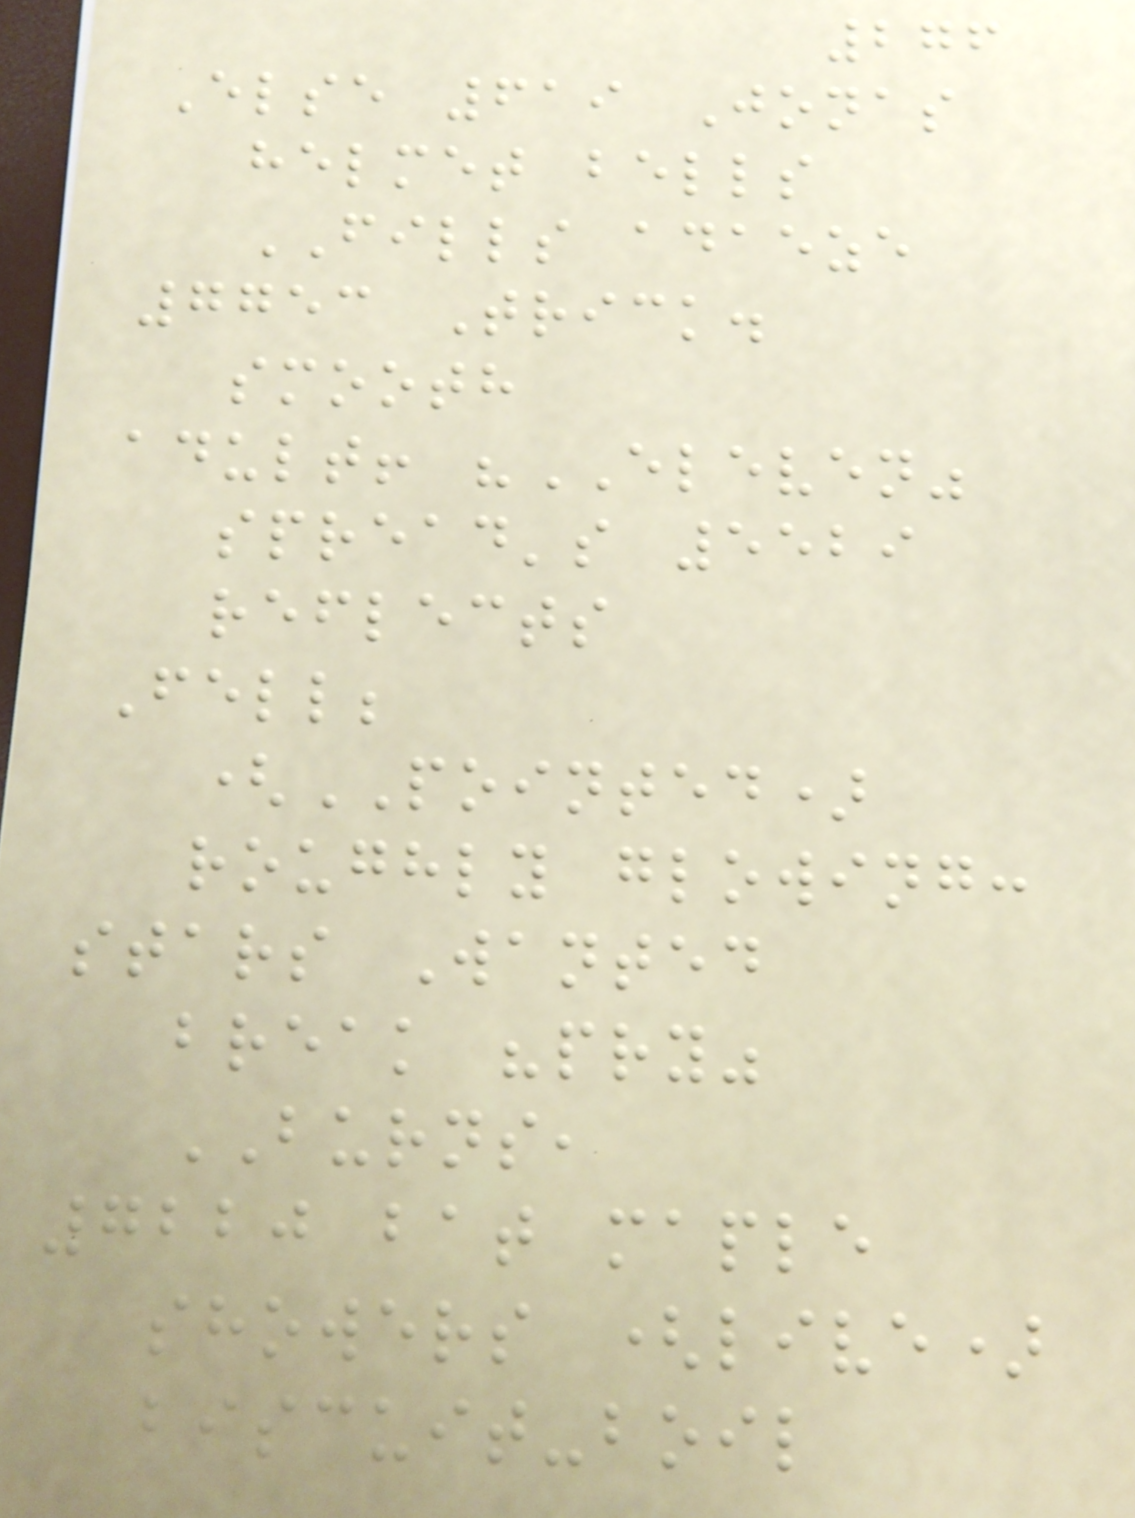276
Else 619 Jonas
helmet bells
FILLS adaeze
7753 Trick.
smooth
adult! "ELEVEN"
spread's 5529
reflects
Fell;
(POINTED)
roughly glowing:
stars Wanted
break "pry"
BURNS,
7220 bat maple
showers (live)
biscuit-boil
